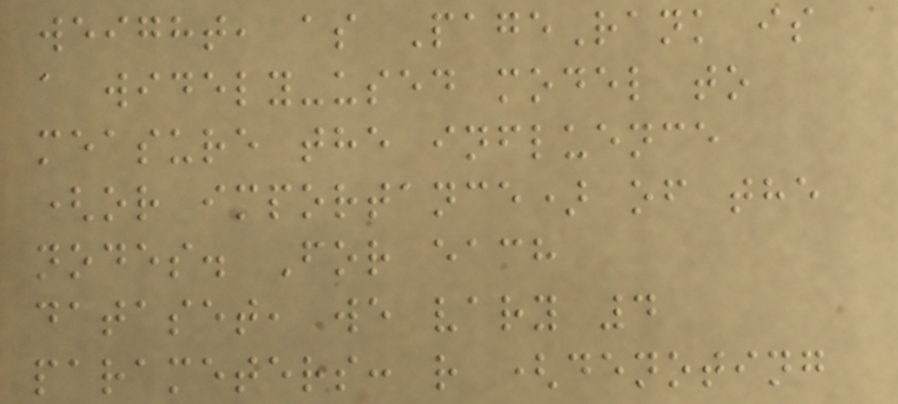weight, as PageRank is
a widely-used model to
measure the influence
(or importance) of the
nodes. For each
dataset, we vary 4
parameters: r (denoting
